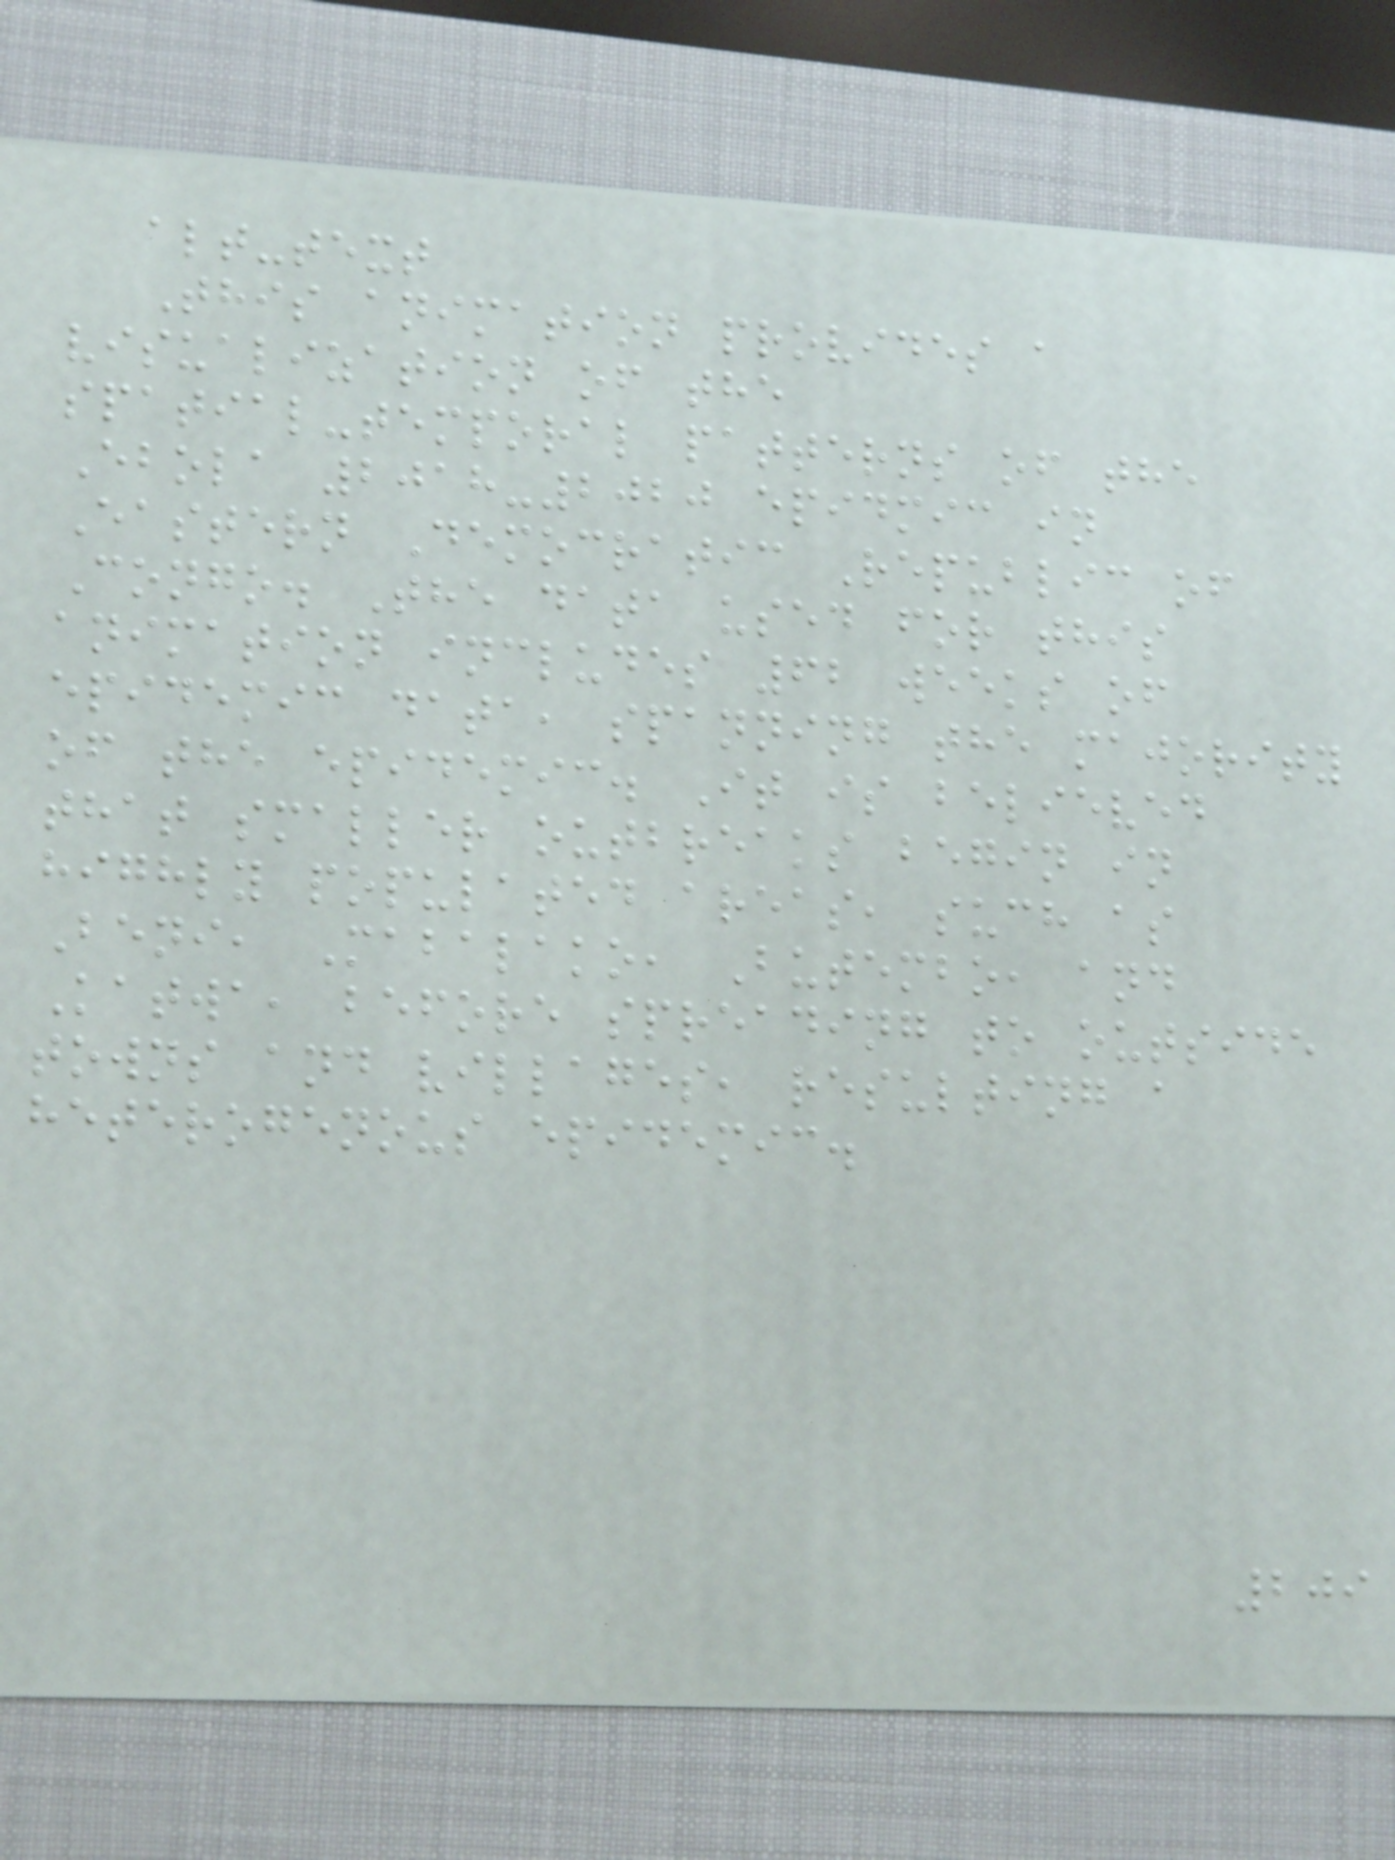alt-text
This animation provides a
visualization of the
spatial-temporal patterns of the
Ebola 2018-2020 epidmic in
Eastern Democratic Republic of
Congo. The data used for this
animation includes 62 weeks of
epidemic data, spanning the majority
of the epidemic. It is believed
that smaller outbreaks begin in
highly populated areas, such as
Beni, Mabalako, Butembo, and
Katwa, before spreading to outside
towns and villages, resulting a
heterogenous epidemic.
209
